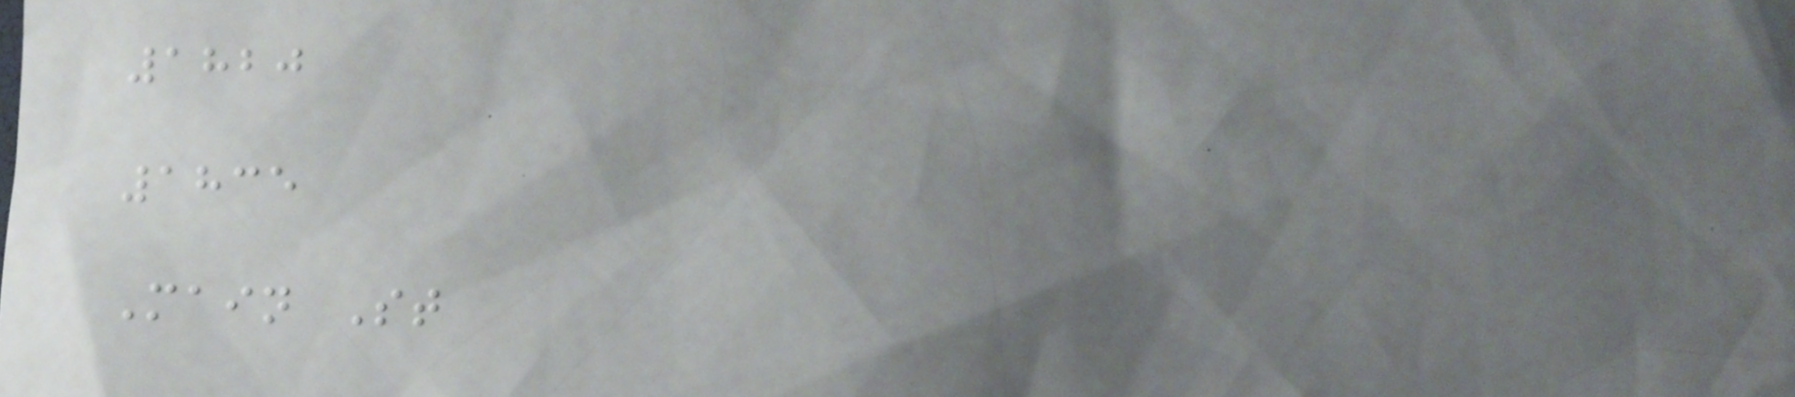1820
1835
Main St
